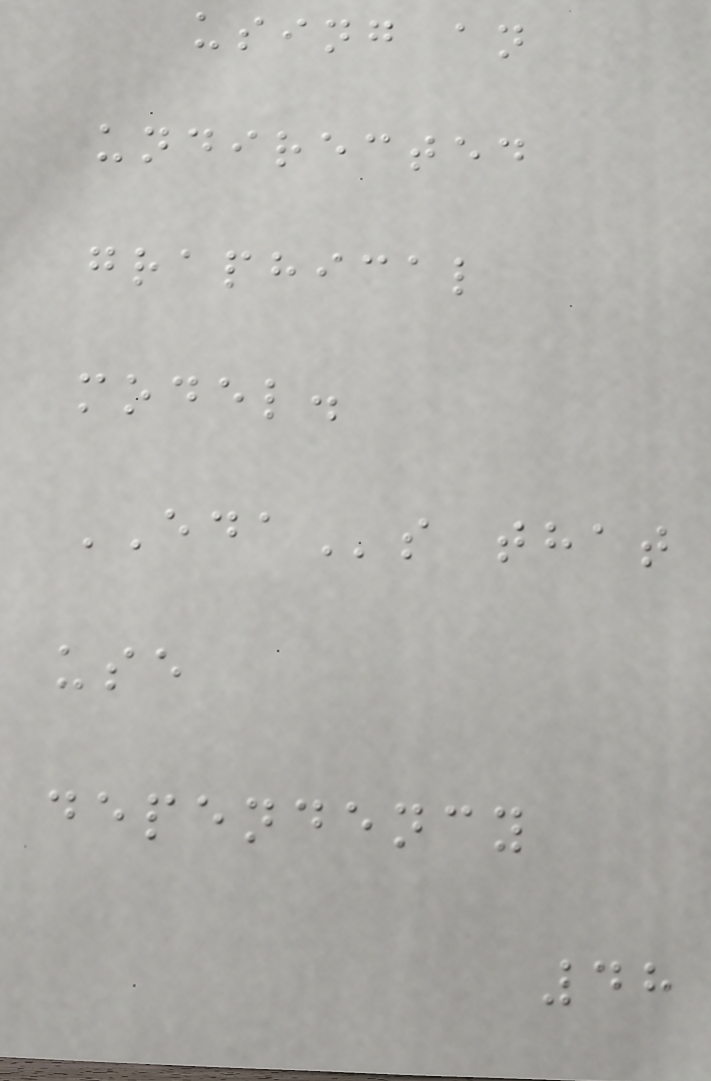using an
undirected
graphical
model.
EDAs that
use
dependency
48
